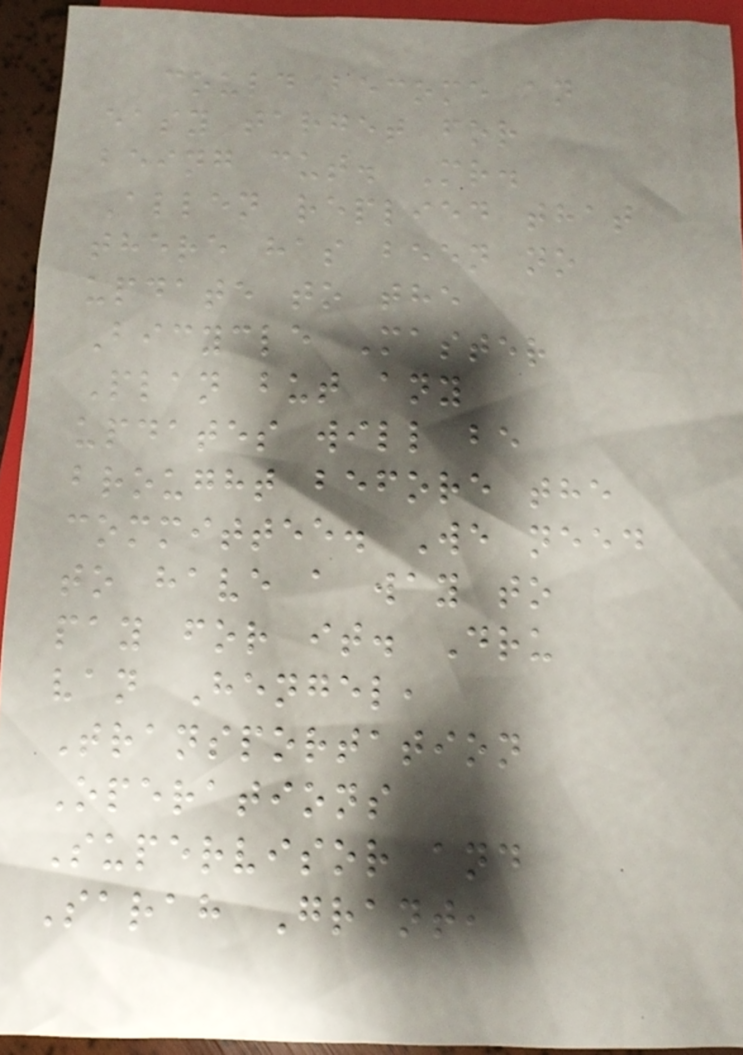could become an
easy target for
being cut. Mr.
Allen replied that
there has been no
update to the
Bicycle Master
Plan but any
updates will be
brought before the
committee. We need
to have a way to
pay for it. Dru
van Hengel,
Transportation
Operations
Supervisor and
Sarah Grant,
